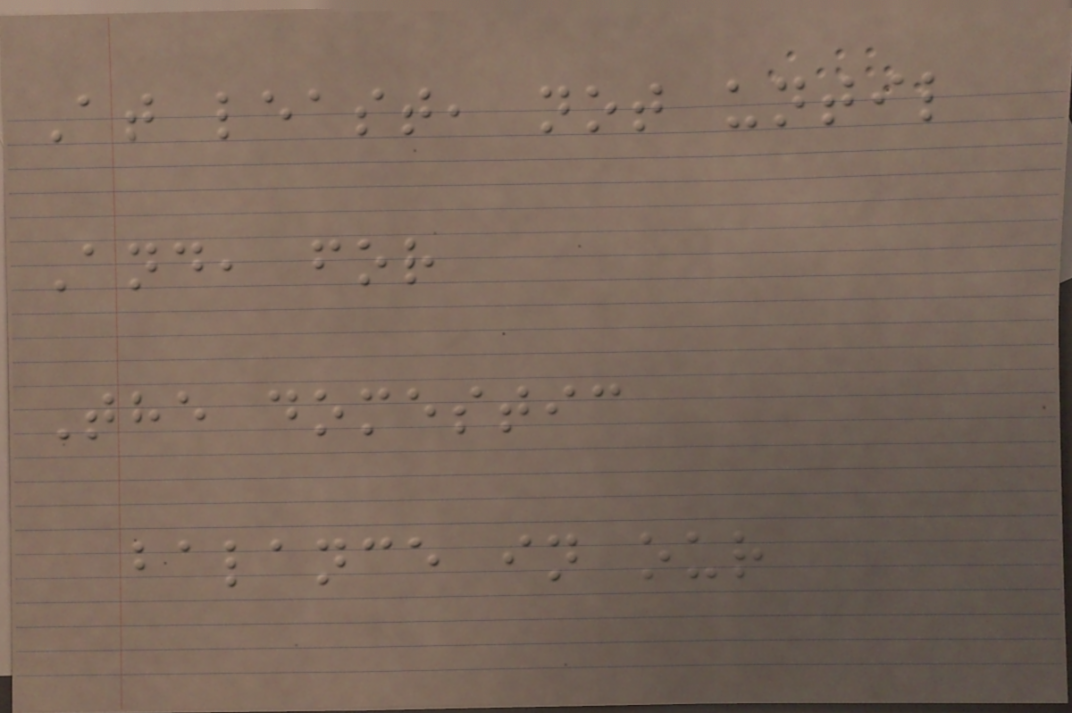At least, not until
And, for
The domestic
balance in our
